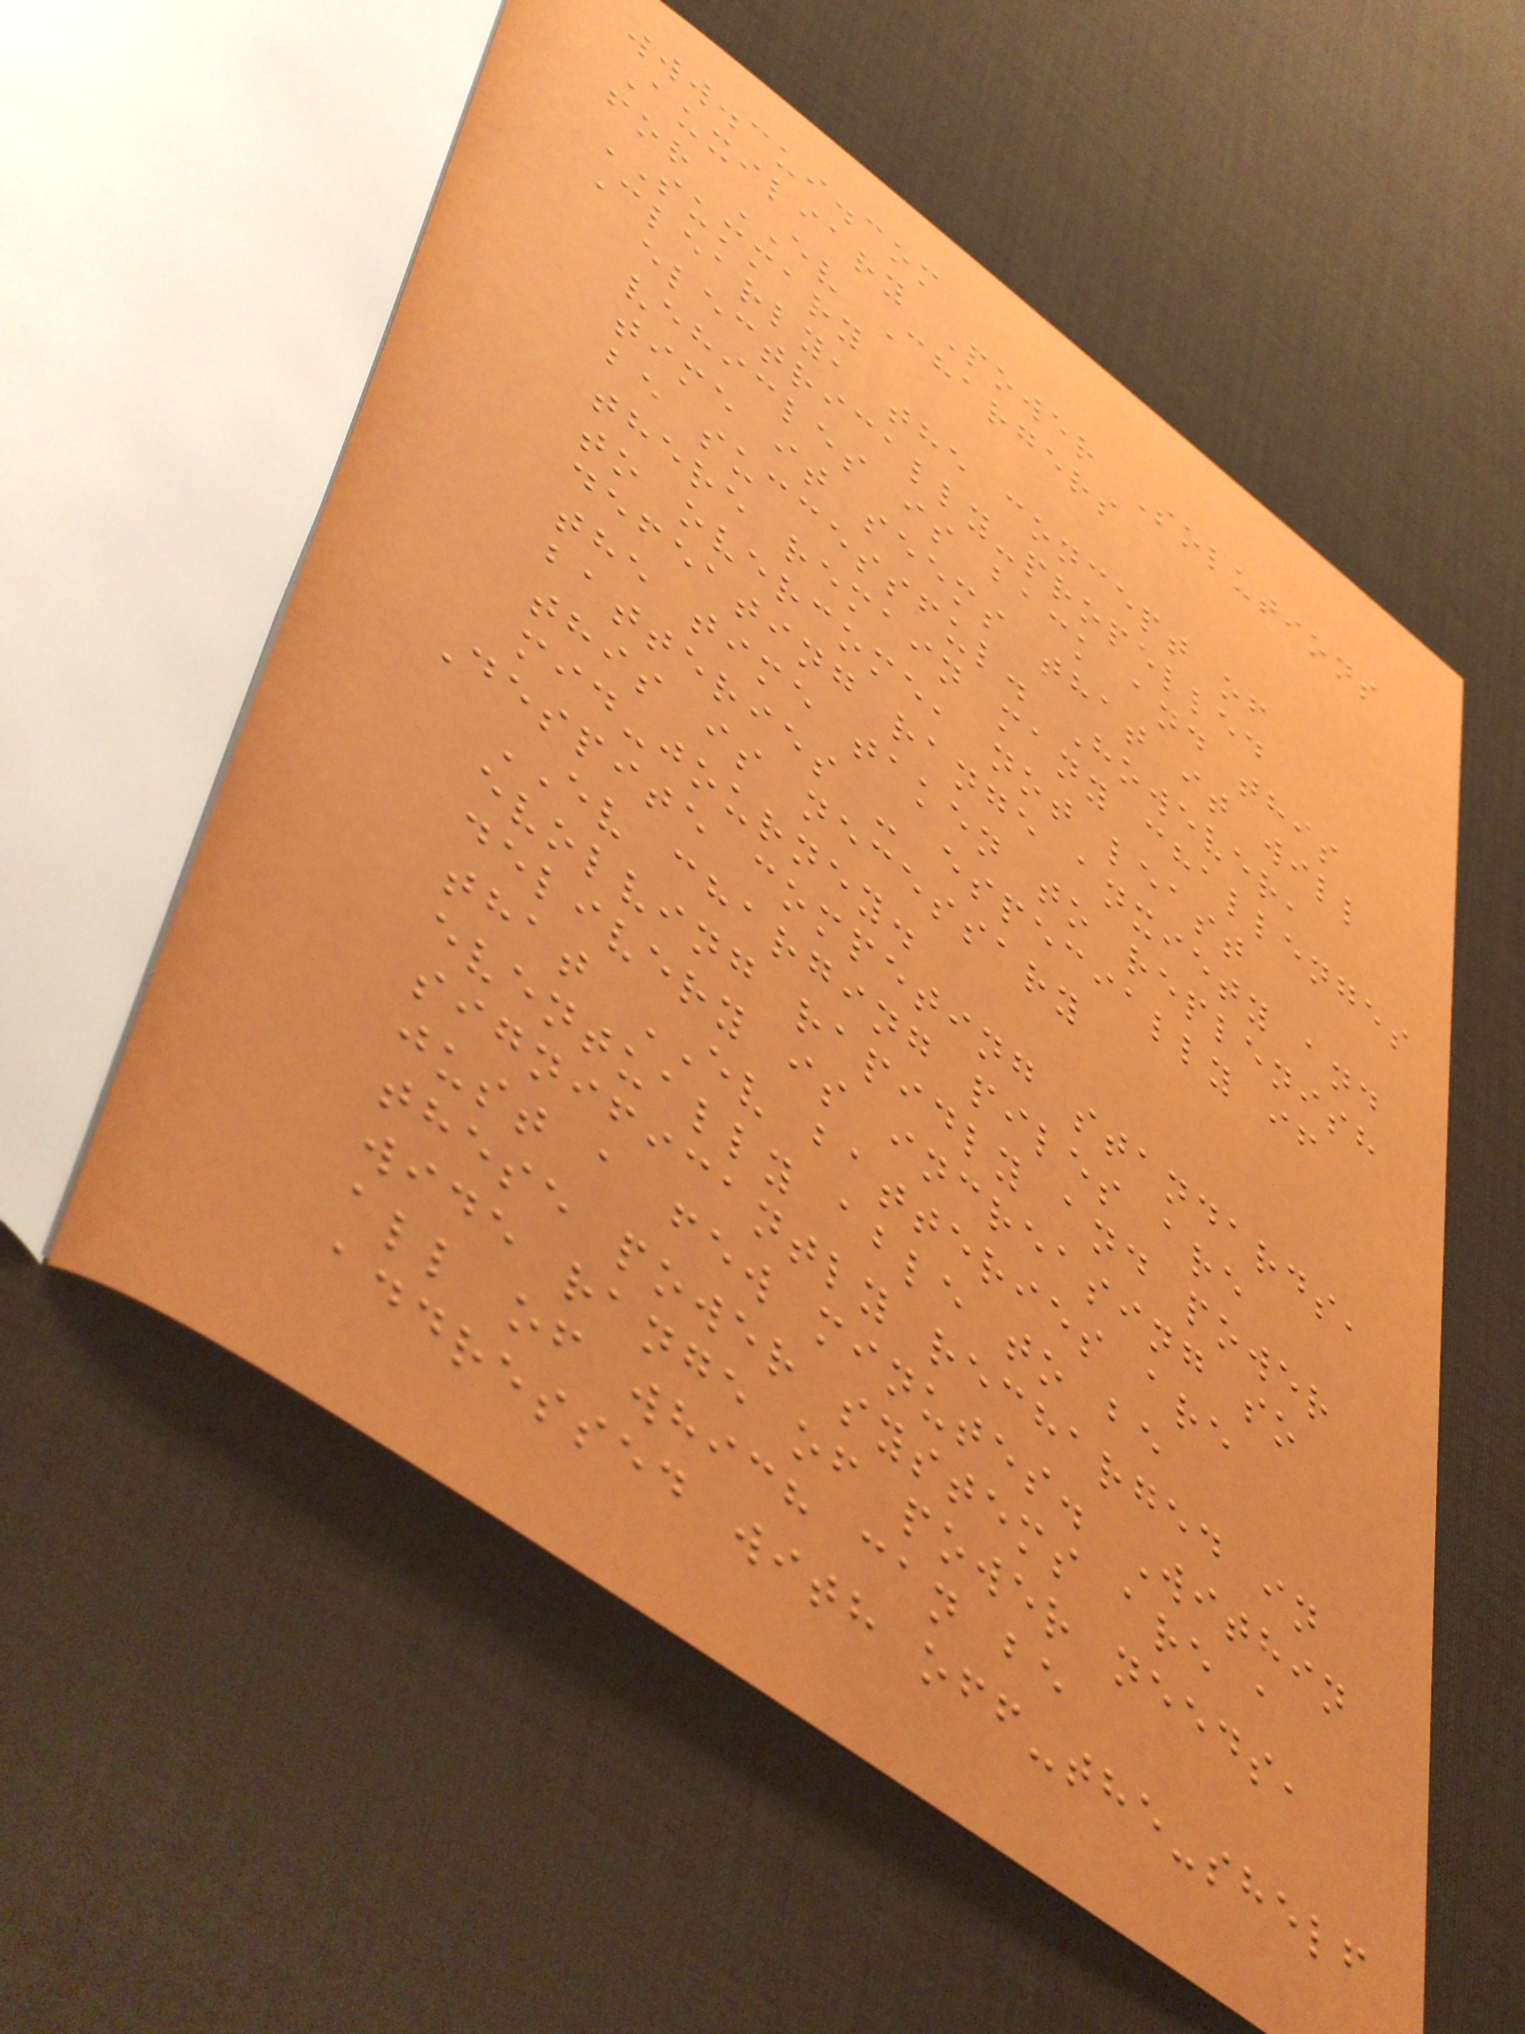www.cui.com
Auxiliary Power Solutions
for EV Chargers
SUMMARY
Clearly, the concept of
electrically-propelled
vehicles is back and this
time it seems that it will
be successful. However,
there remain many challenges
to overcome, not least
defeating range anxiety and
the time taken to replenish
batteries - especially if
this is necessary
mid-journey.
Despite competing standards,
EV charging piles are
evolving rapidly and power
delivery is increasing so
that EV batteries are
eventually able to be
significantly recharged in
just a few minutes. Within
these power systems are a
wide range of power needs,
all of which can be
addressed with off-the-shelf
